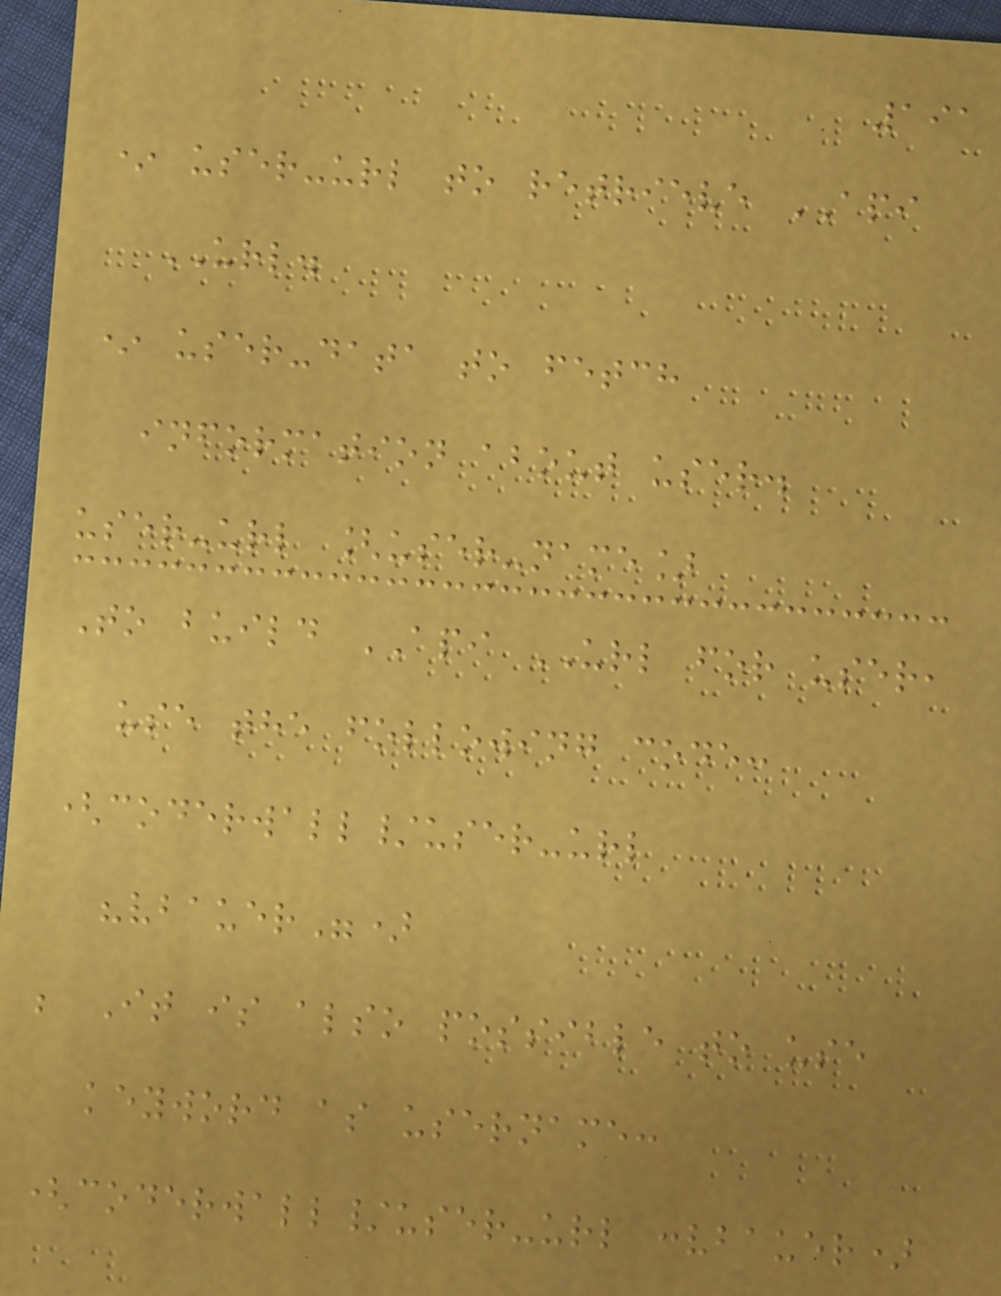191
* user-url to retrieve API
URL.
* user-data to fetch
information about user.
user-url [user-name]
To build API URL for user,
use the following code:
(coderwall/user-url
"vbauer")
; It is also possible to use
keyword as username:
(coderwall/user-url :vbauer)
